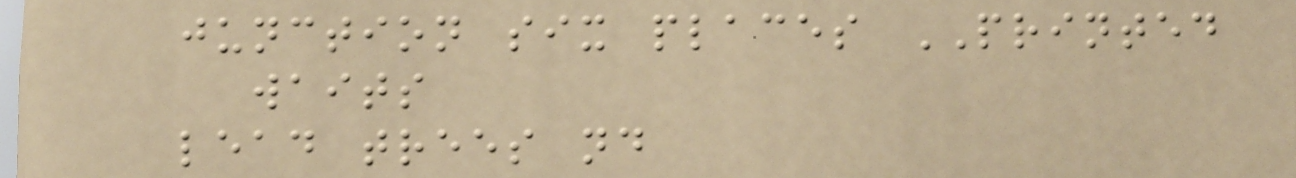junction six places PRINTED
waits
lead trees nd
